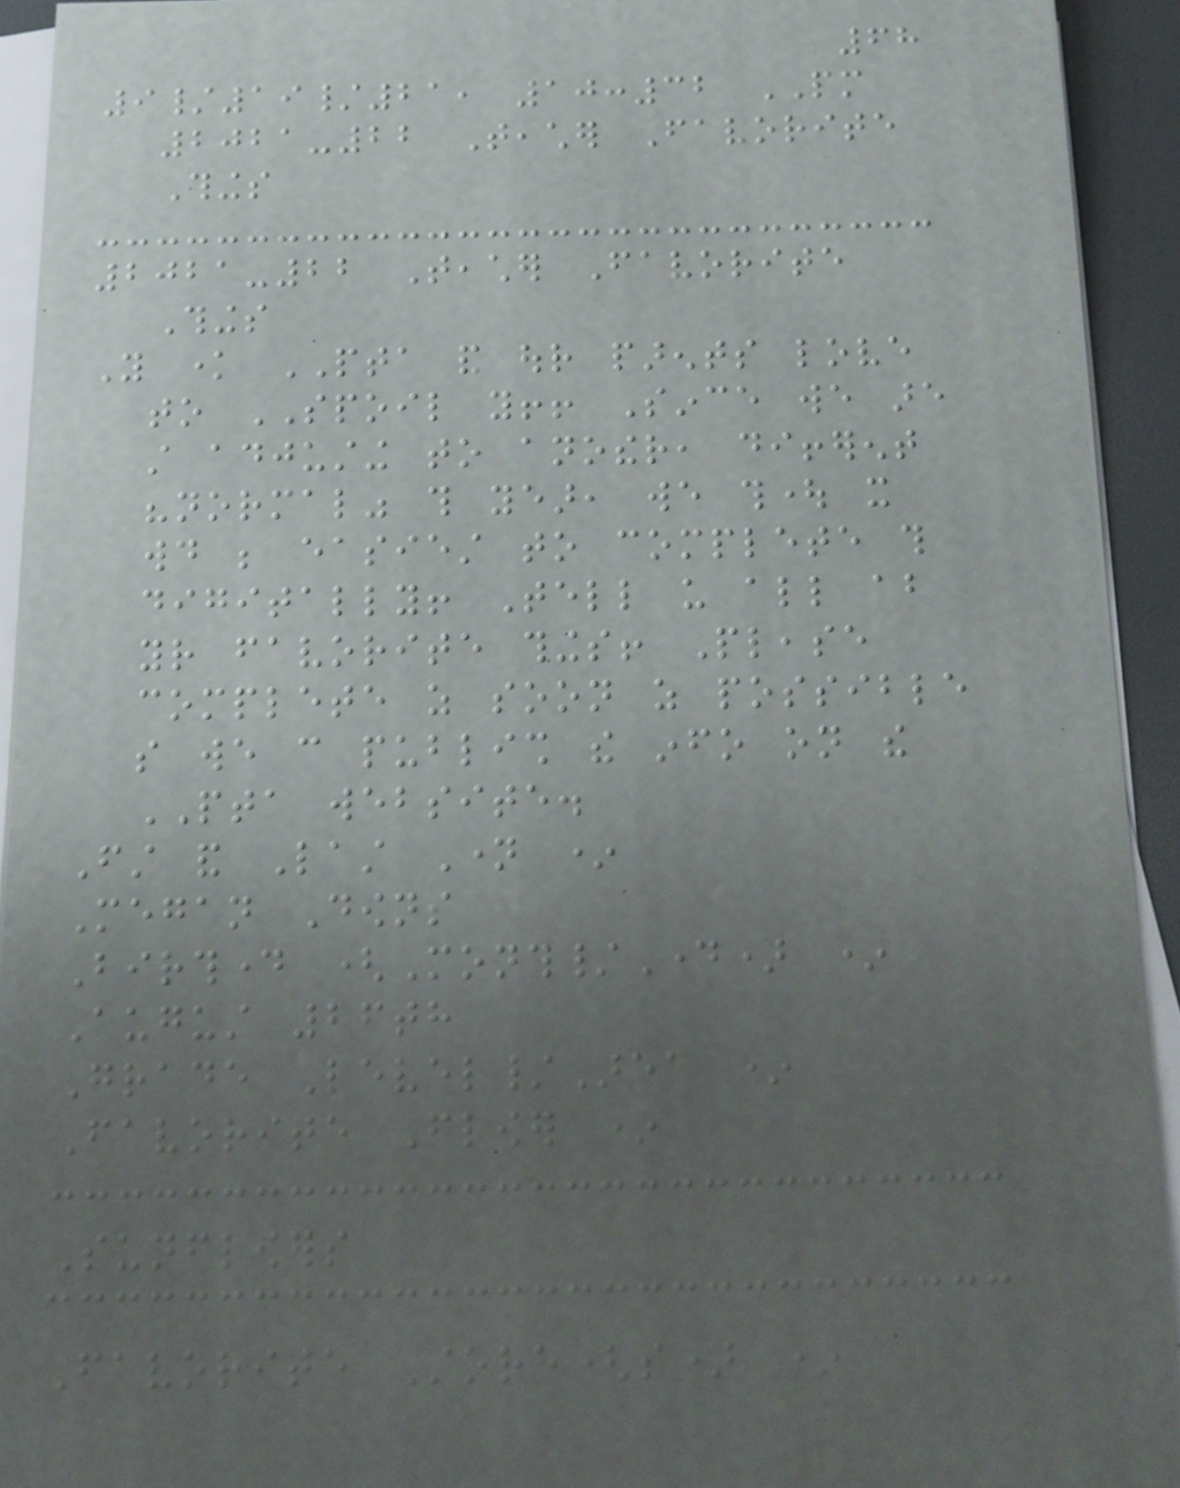68
9/19/21, 10:32 PM
2021-22 Teacher Favorite
Things
2021-22 Teacher Favorite
Things
You know PTA and our parents love
to SPOIL you!! Since we are
still adjusting to another, different
"normal" this year, we thought it
would be easiest to complete this
digitally! Tell us all about
your favorite things! Please
complete as soon as possible
so we can publish the info on the
PTA website.
First and Last Name *
Megan Downs
Birthday (Month/Day) *
August 26th
Grade Level/Area *
Favorite Flower *
Sunflowers
Favorite Store(s) *
